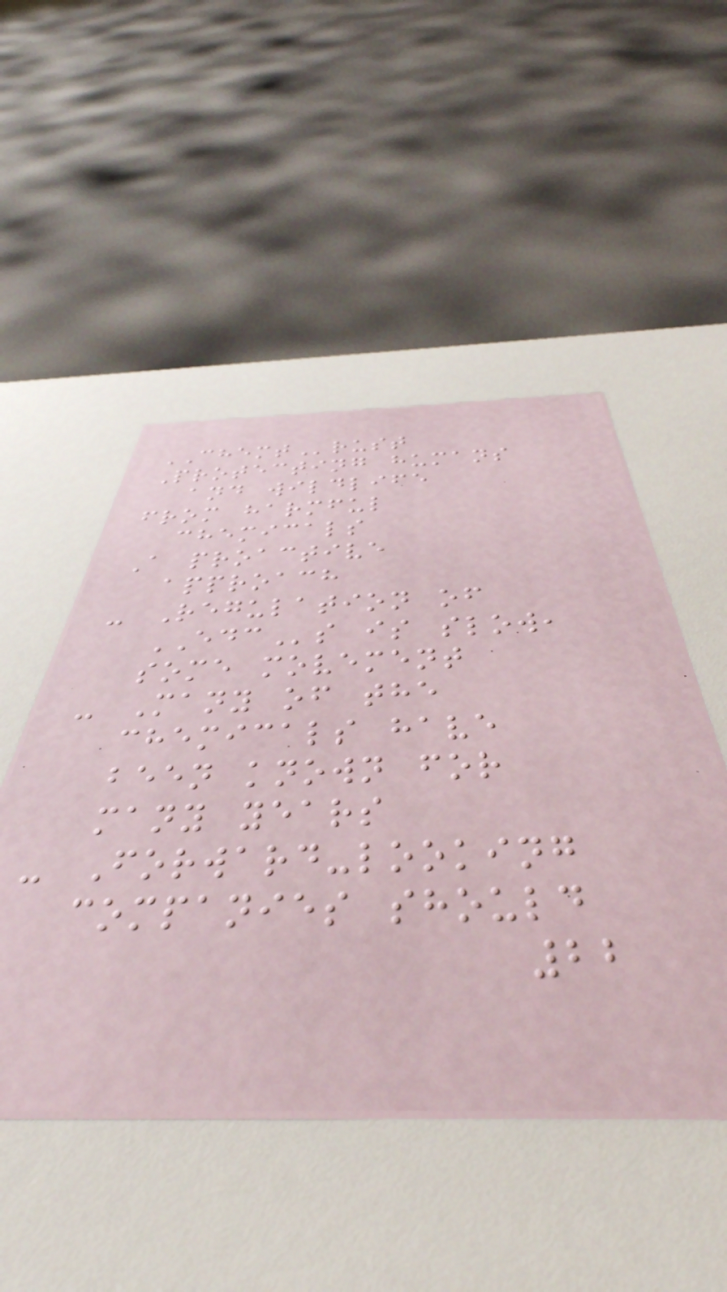CHEMTrust
Protecting humans
and wildlife
from harmful
chemicals
A proactive
approach
- Regulation of
EDCs is slow,
some movement
- Many of the
chemicals have
been known for
many years
- Forward-looking
companies should
22
